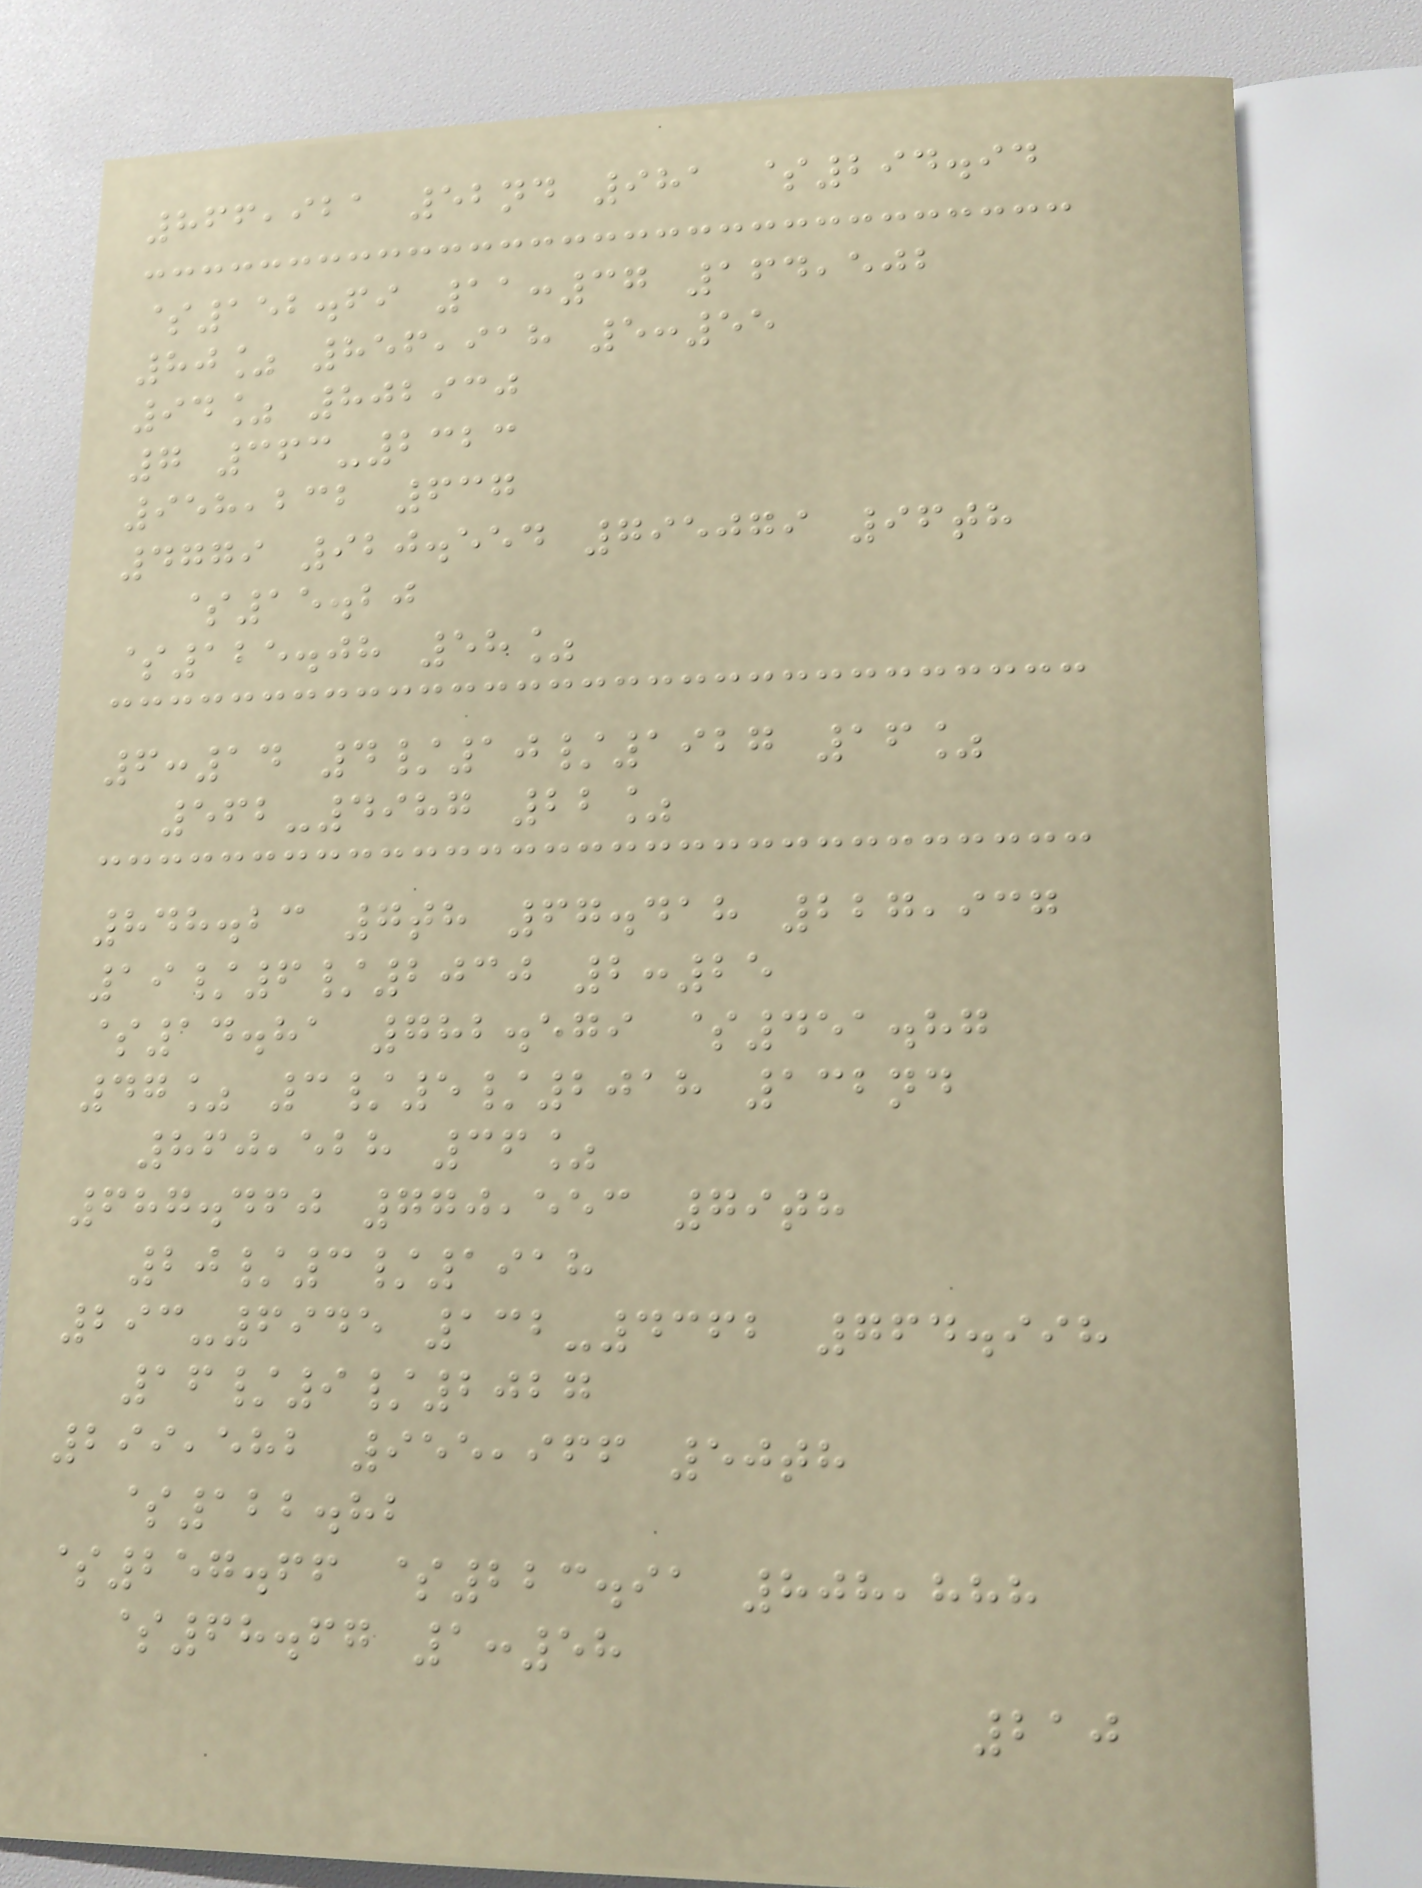866,921 52nd 981 $294.94
$152.69 11:37 164,502
80% 856,918 5:55
94% 802930
7 363-2323
958,232 637
4779 920.554 795079 96th
$15.20
$125.08 58%
6:14 4/10/1927 16%
562-4987 22%
848.23 7th 67.418 227,937
19/6/2030 2:25
$14.81 782.579 $451.87
47% 3/5/2018 132nd
860,528 36%
687.460 770,553 79th
20/3/1918
293-6945 132-4362 764.998
16/9/2027
299,582 955,966 50th
$122.82
$257.66 $223.91 808,888
$68.67 1:58
210
